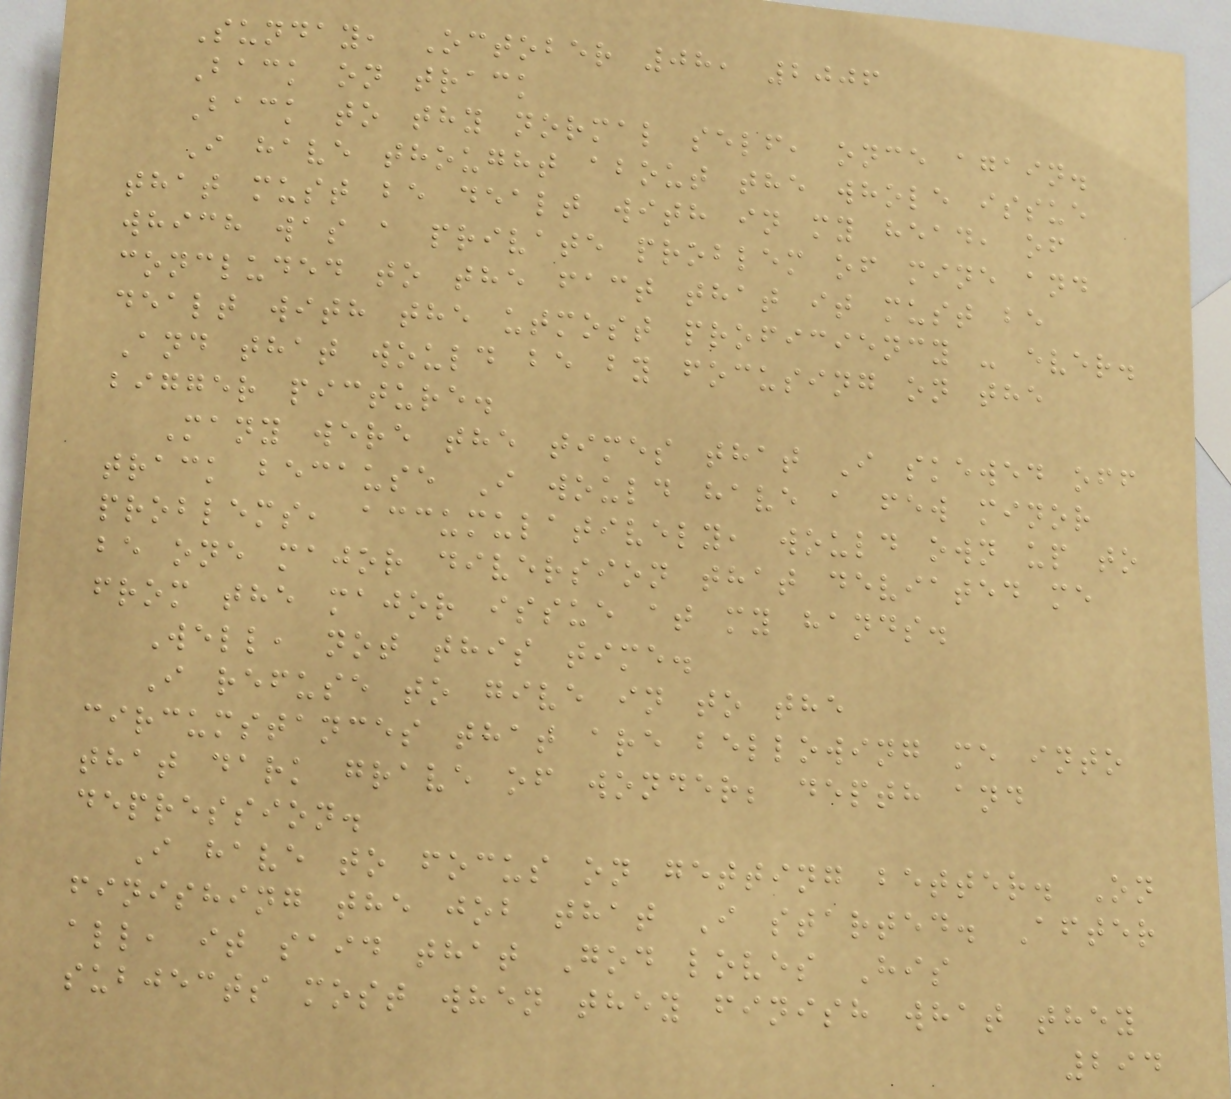Sunday, October 08, 2006
Back on track
Back to thy normal self, once again.
I have thought about the whole issue
that must be dealt with in my head, of
which was a private problem of mine and
concluded to the fact that it must be
dealt with the utmost proficiency - ever.
And that would be by focusing on the
bigger picture.
Many were the times that I skewed off
track because I would have a few minor
problems, accumulatively, would own up to
be one major diversion that deviated me
from the major issue at my hands.
Well, not this time.
I refuse to give in to the
circumstances that are bellowing me into
that dark grave of wonder; depth and
depression.
I have to focus on getting better. On
finishing the job that I started. After
all, it said that God loves His
subjects most when they finish what they
294
